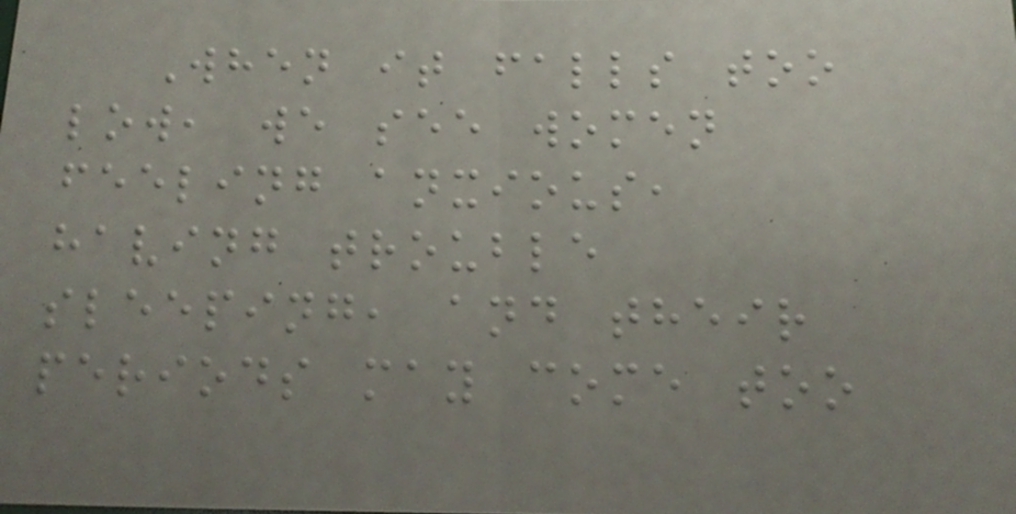When it falls too
low, we see women
feeling anxious,
having trouble
sleeping, and their
periods may come too
